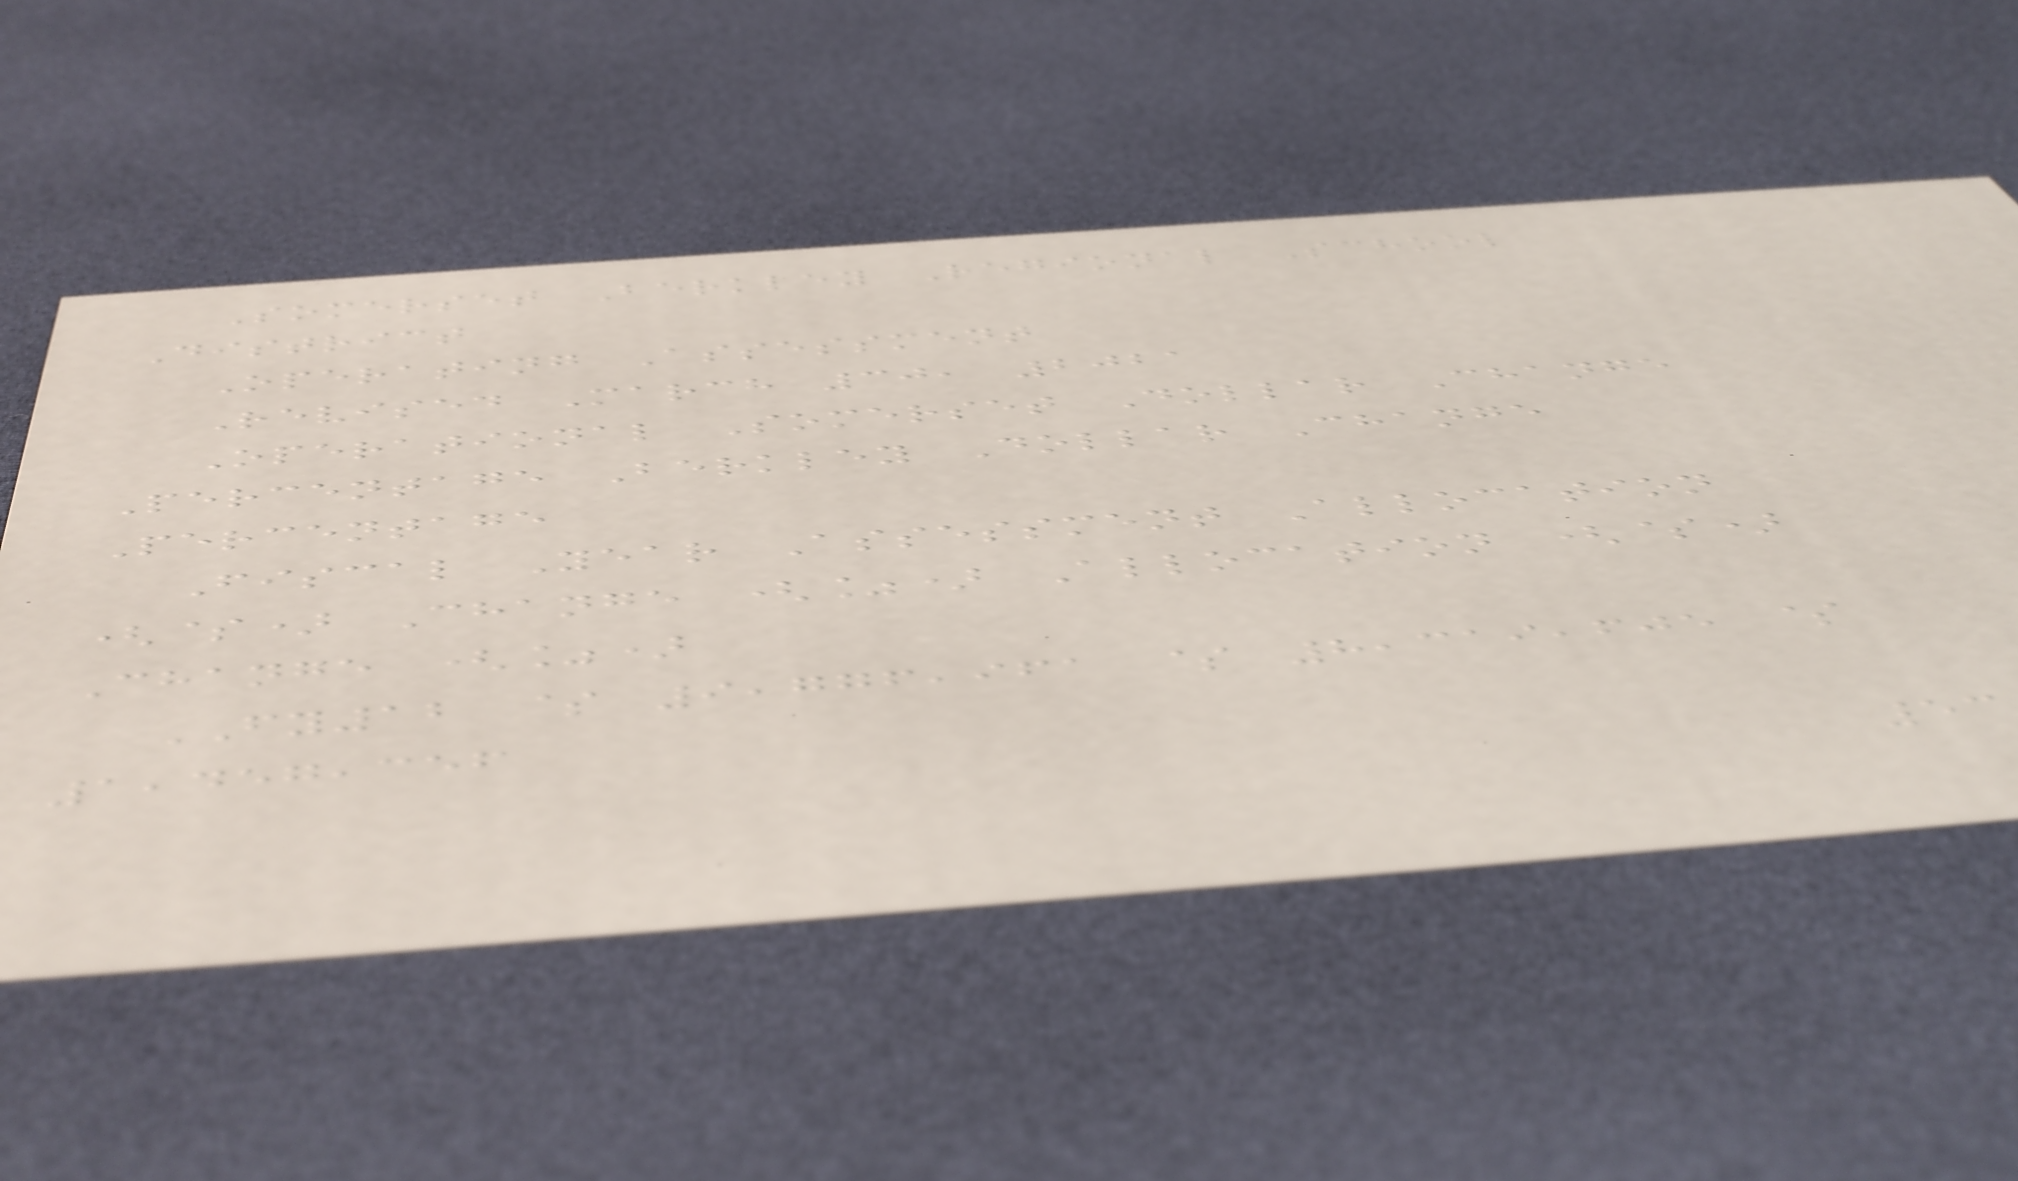Somerset Berkley Regional School
District
Operating Assessment
Revised March 30, 2021
Operational Somerset Dollar Change
Percentage Berkley Dollar Change
Percentage
Fiscal Year Assessment Allocation
($) Change (%) Allocation ($)
Change (%)
FY12 $ 9,776,961 $ 8,319,605 $
1,457,356
53
